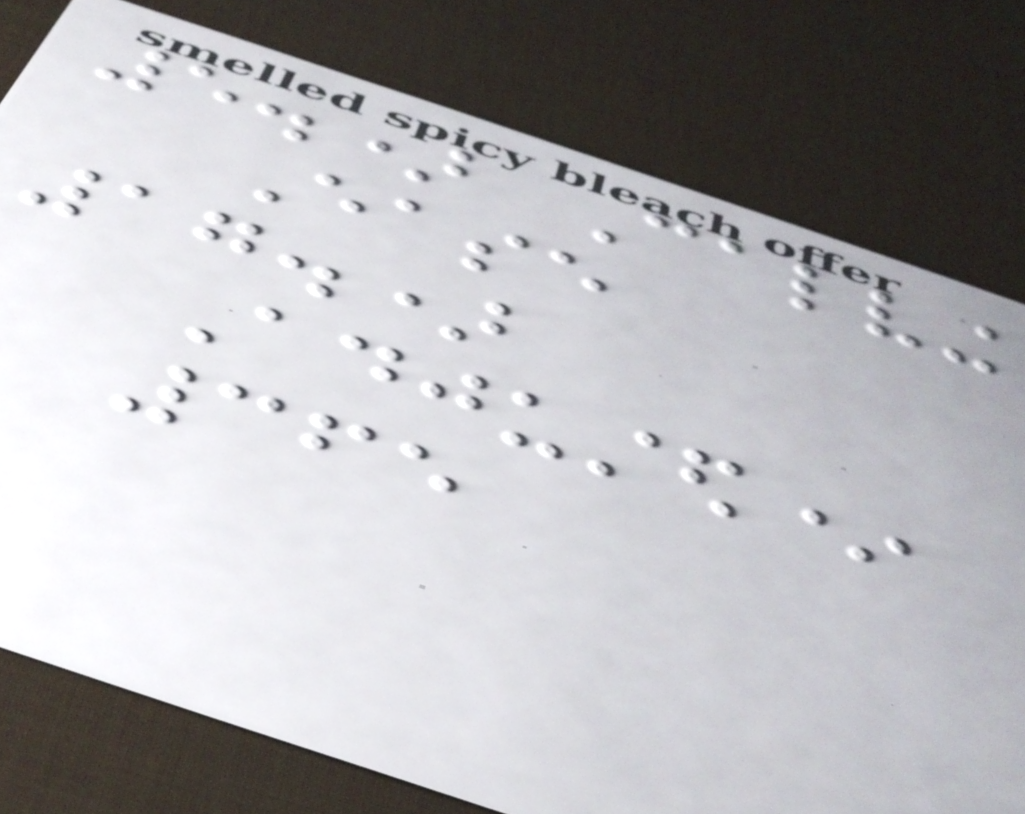5.) Calving
Ease
17.)
Adjusted*
365
